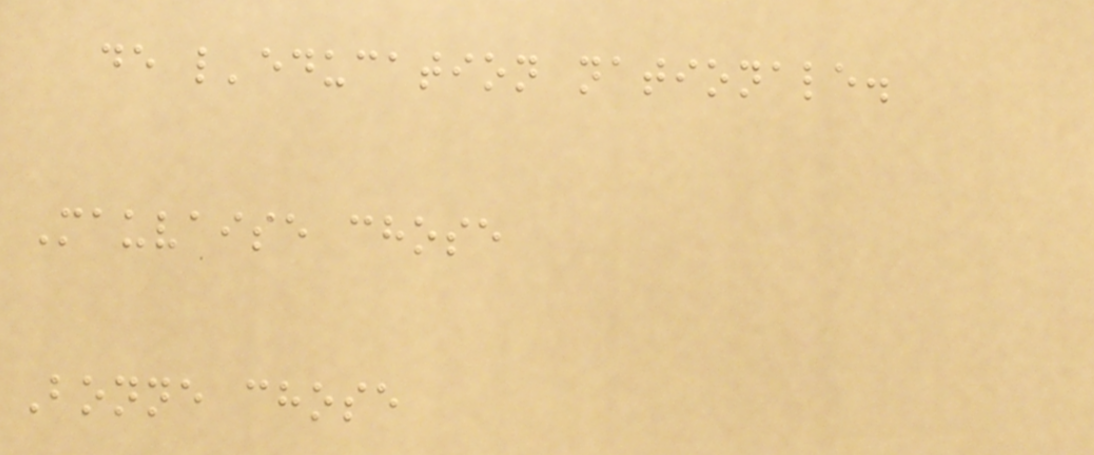de l'education nationale.
Mauvaise chose
Bonne chose
